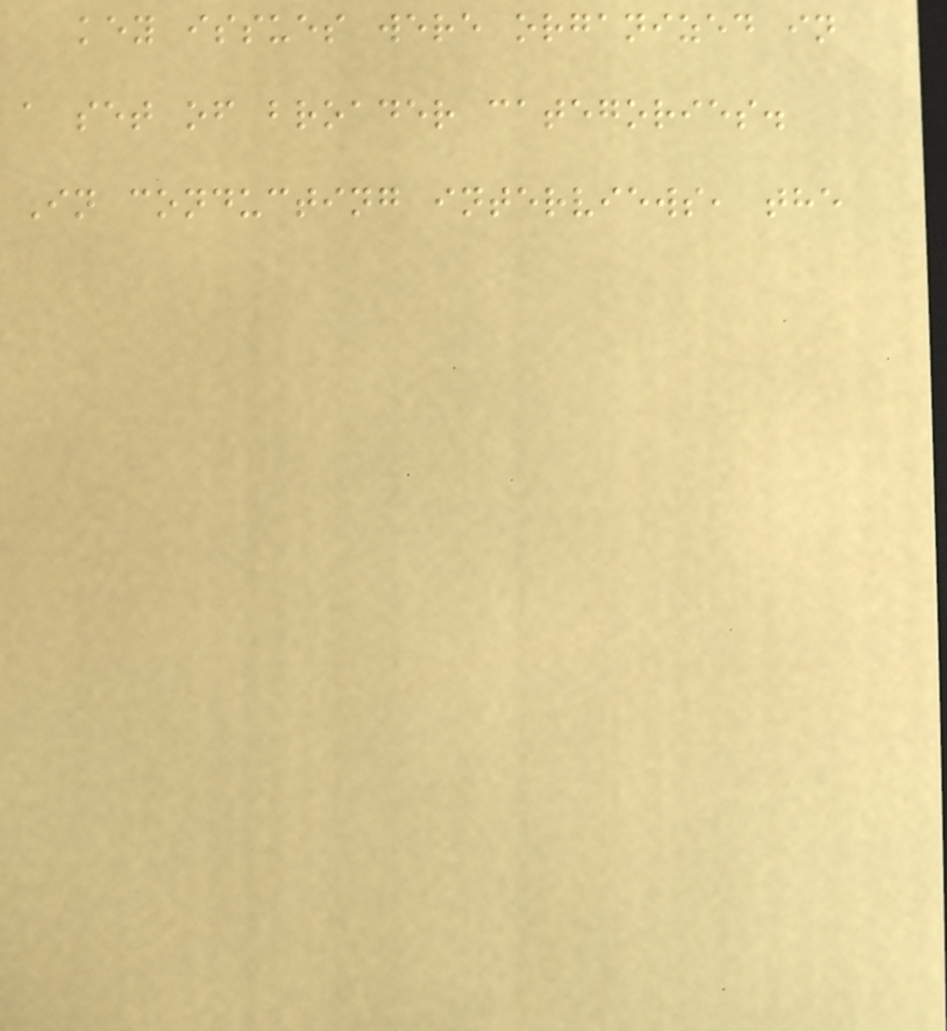key issues were organized in
a set of broader categories.
In conducting interviews, the
